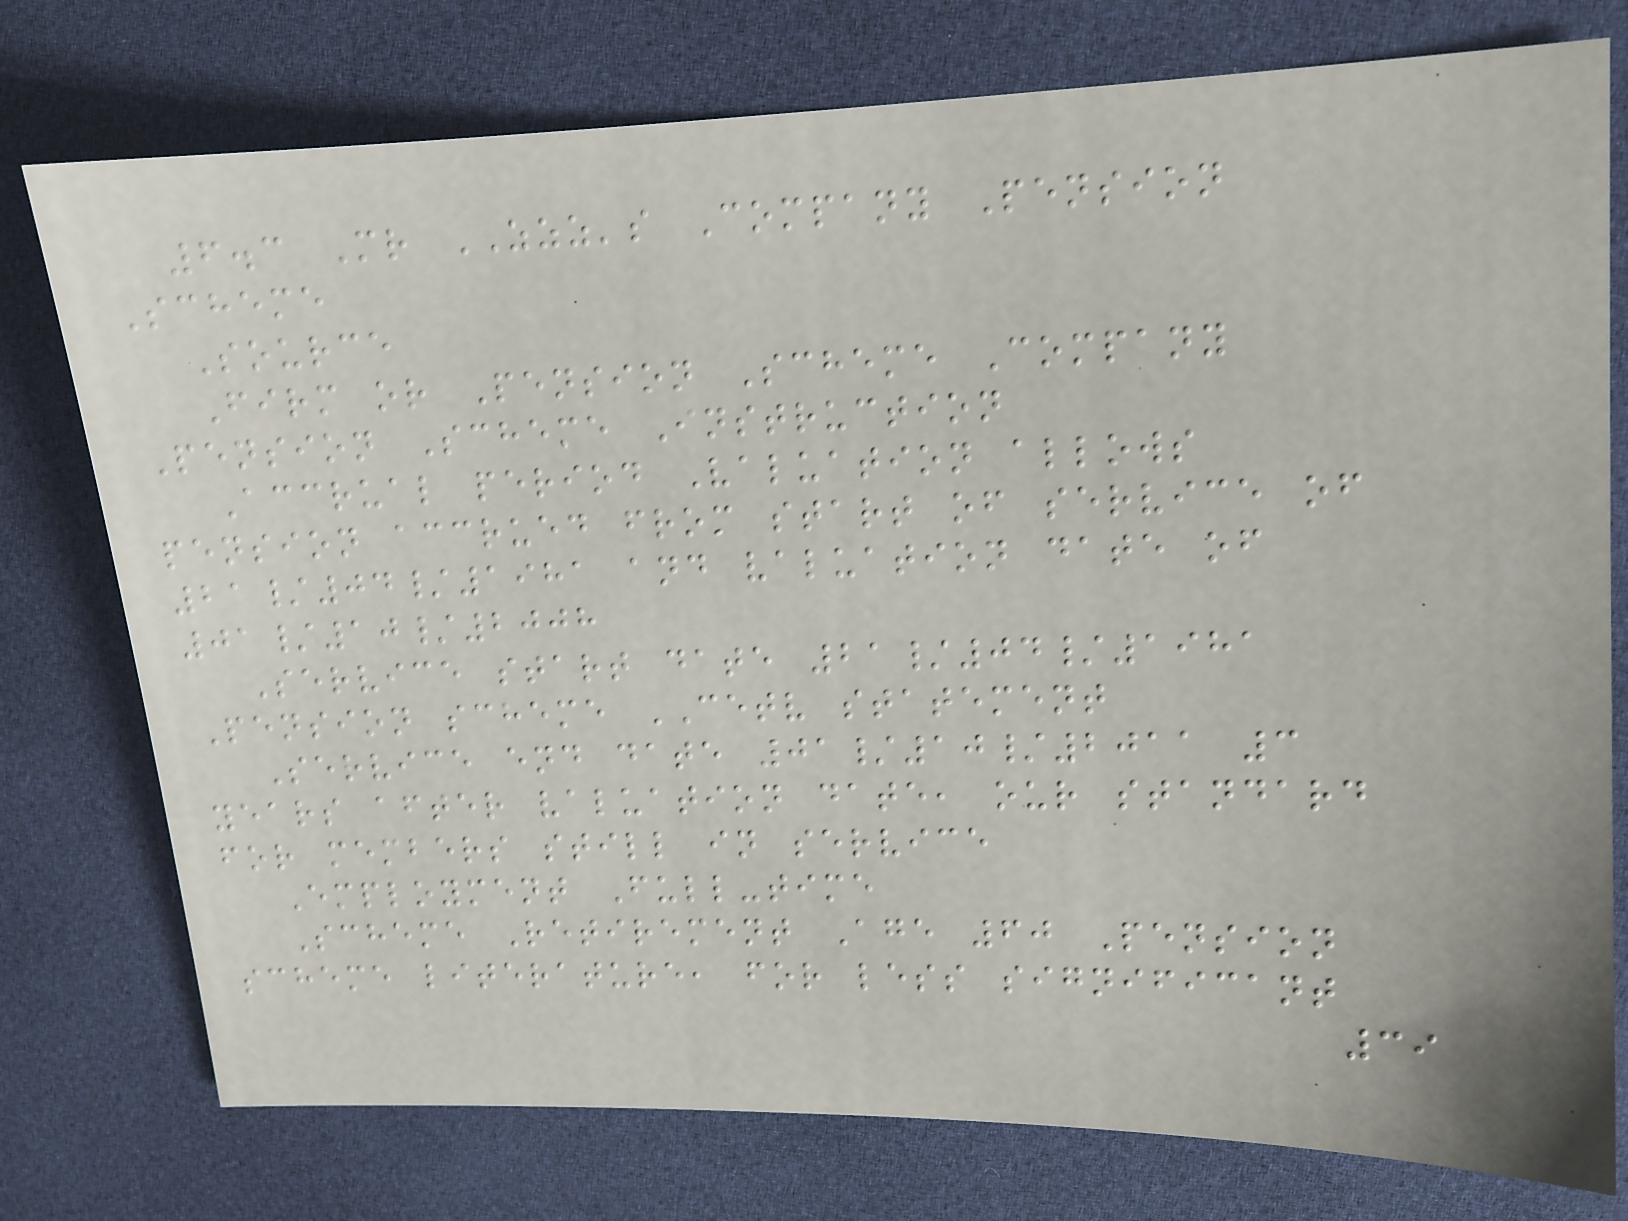6.3 Mr ZZZ's Company Pension
Scheme
Source
Firm or Pension Scheme Company
Pension Scheme Instruction
Accrual period Valuation allows
pension accrued from start of service of
21/04/1981 and valuation date of
01/10/2008
Service start date 21/04/1981
Pension scheme CETV statement
Service end date 01/10/2011 3
years after valuation date, our standard
for members still in service
Employment Full-time
Scheme Retirement Age 60 Pension
scheme literature, for less significant
39
